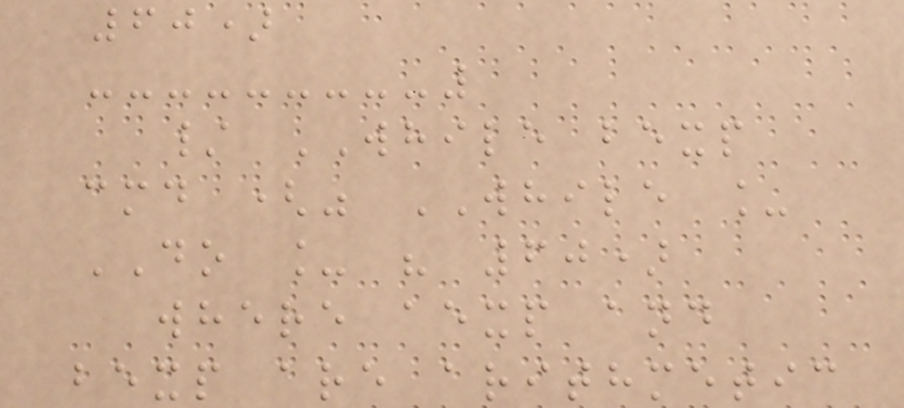60)
/ WHILE bexp
cmd (" WHILE _
DO _ " 60)
where aexp and
bexp are arithmetic
